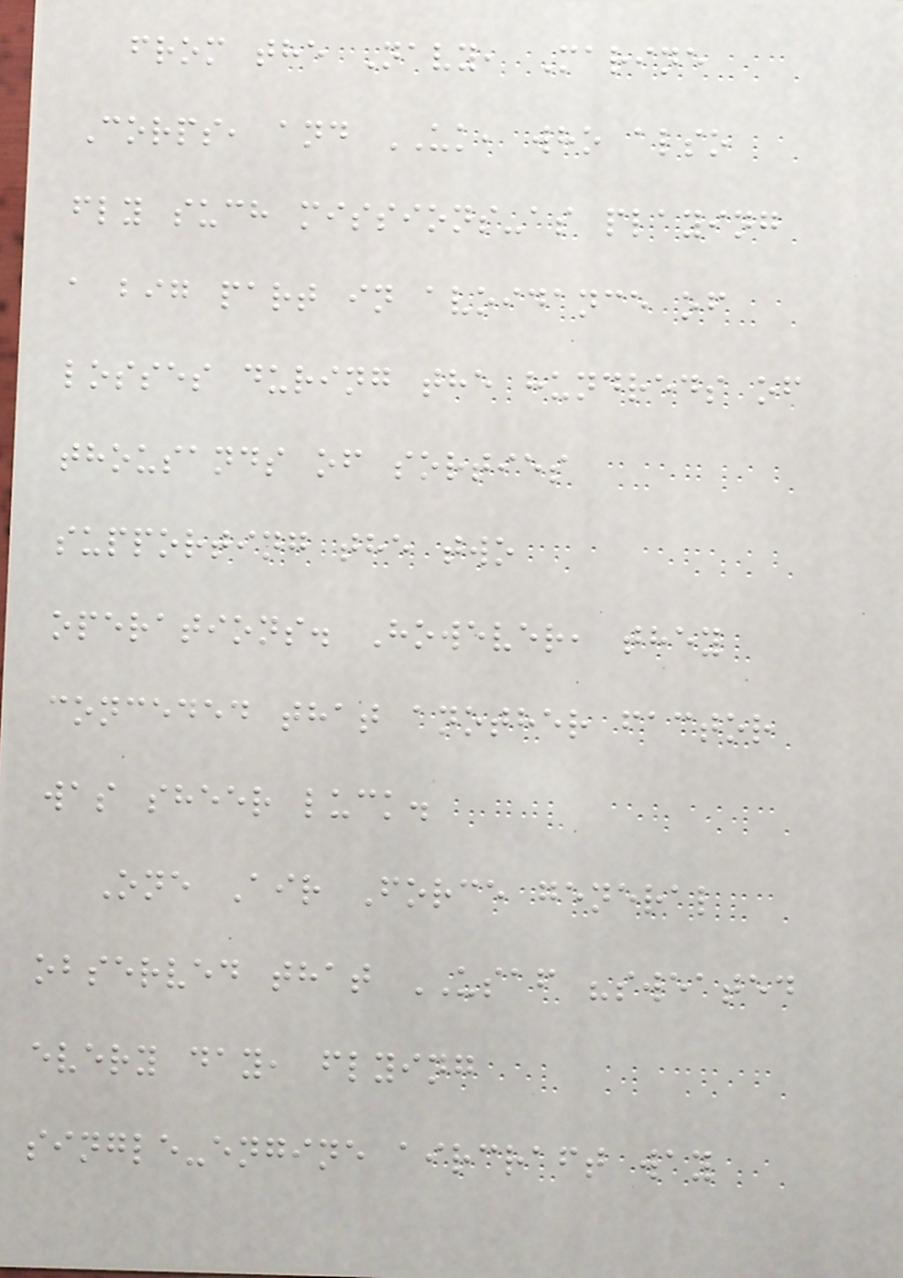from the Navy, Marine
Corps, and UK, who also
fly such missions-as playing
a big part in avoidance of
losses during the hundreds of
thousands of sorties
supporting the two
operations. However, they
conceded that another factor
was sheer luck.
One Air Force general
observed that USAF "sweated
every day, flying
single-engine aircraft way
